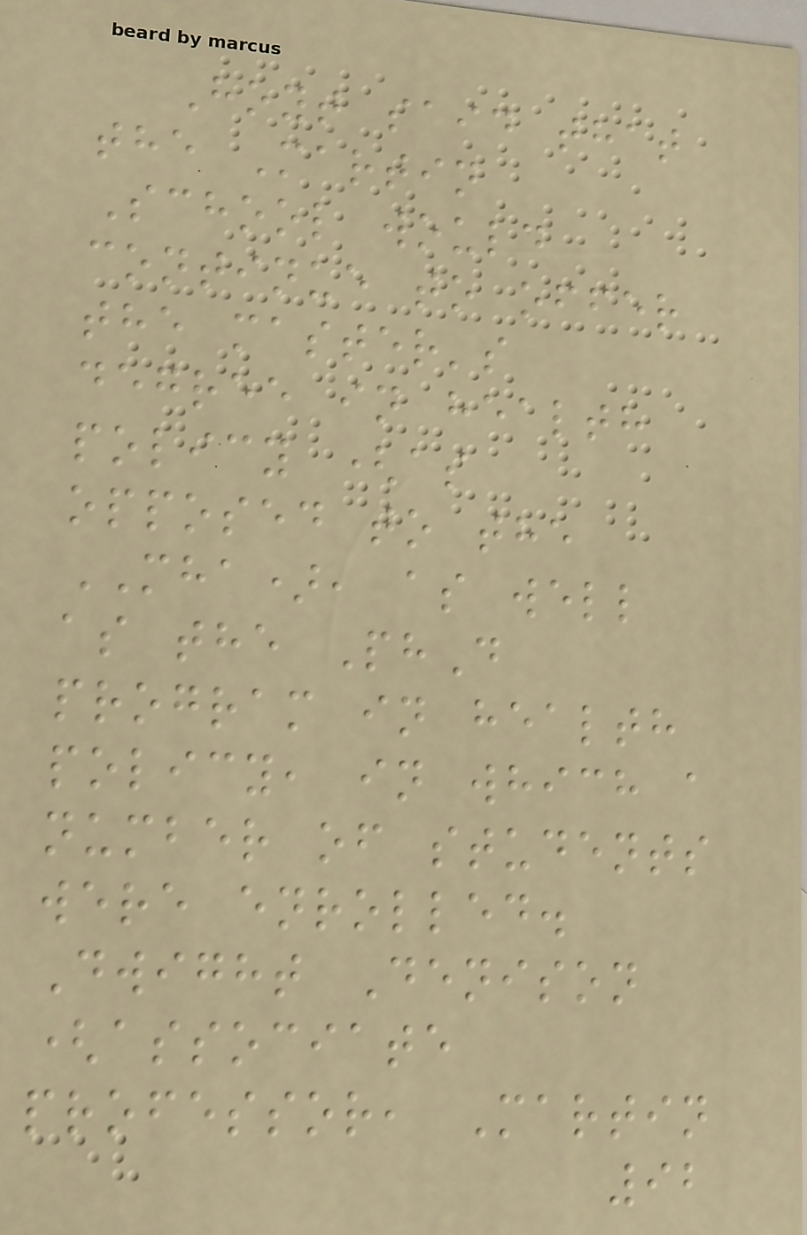Hoyt said that
the Martin
School would
continue to offer
the master's
degree in health
policy (as
opposed to the
MHA), as well
as the PhD
program in health
policy, in which a
number of students
were enrolled.
Dwight Denison
(associate
professor, Martin
92
